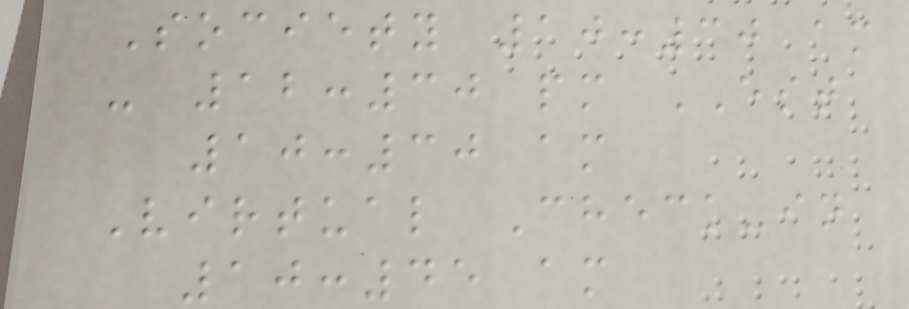Society 10:30 am
- 12:30 pm EST
10:30 am
Virtual Check-in
10:45 am
